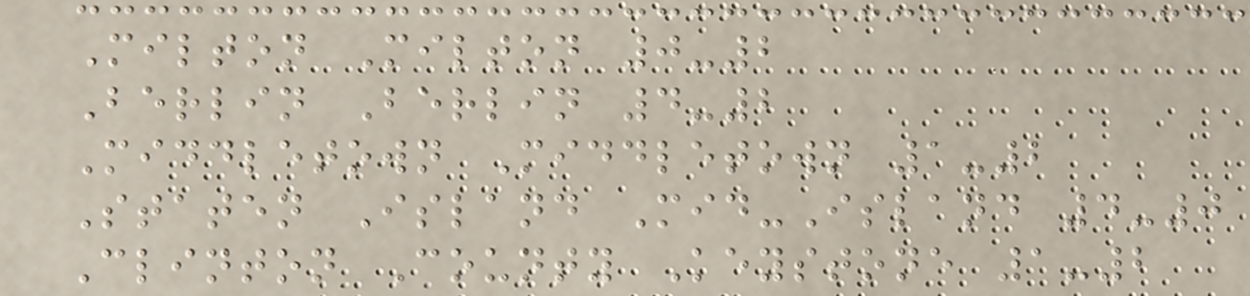Milton Milton 0-2
Berlin Berlin 4-2
Middletown Middletown 1-2
Staten Island Mid-Island 4-0
Clinton County Keystone 1-2
